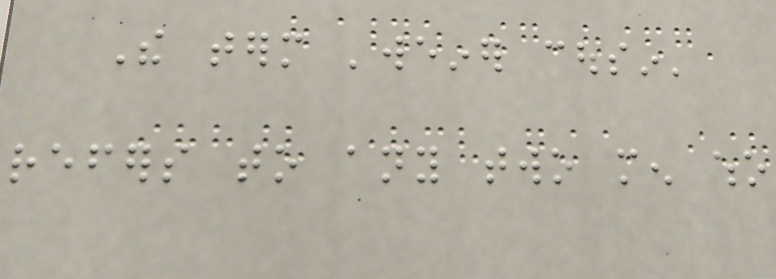The term 'weiner cousin'
refers to any two men who
